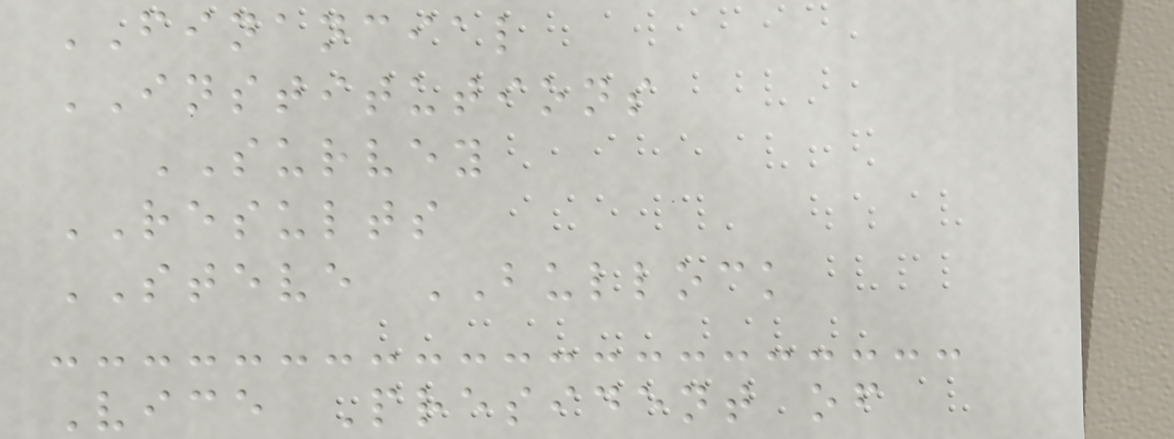FINANCIAL
INSTITUTIONS
SURVEY
RESULTS
STEVE BULLOCK
Vice President of
